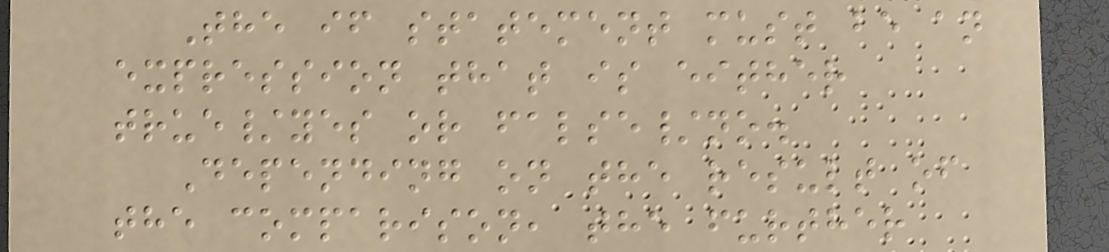The if statement must be an
expression that is either
true/yes or false/no.
Depending on the result of
the comparison, the further
